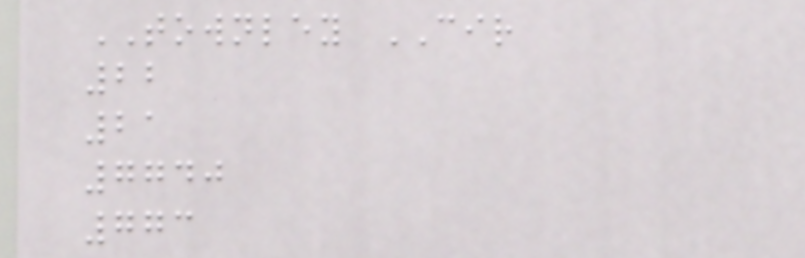TOWNLEY CIR
22
21
7740
773
